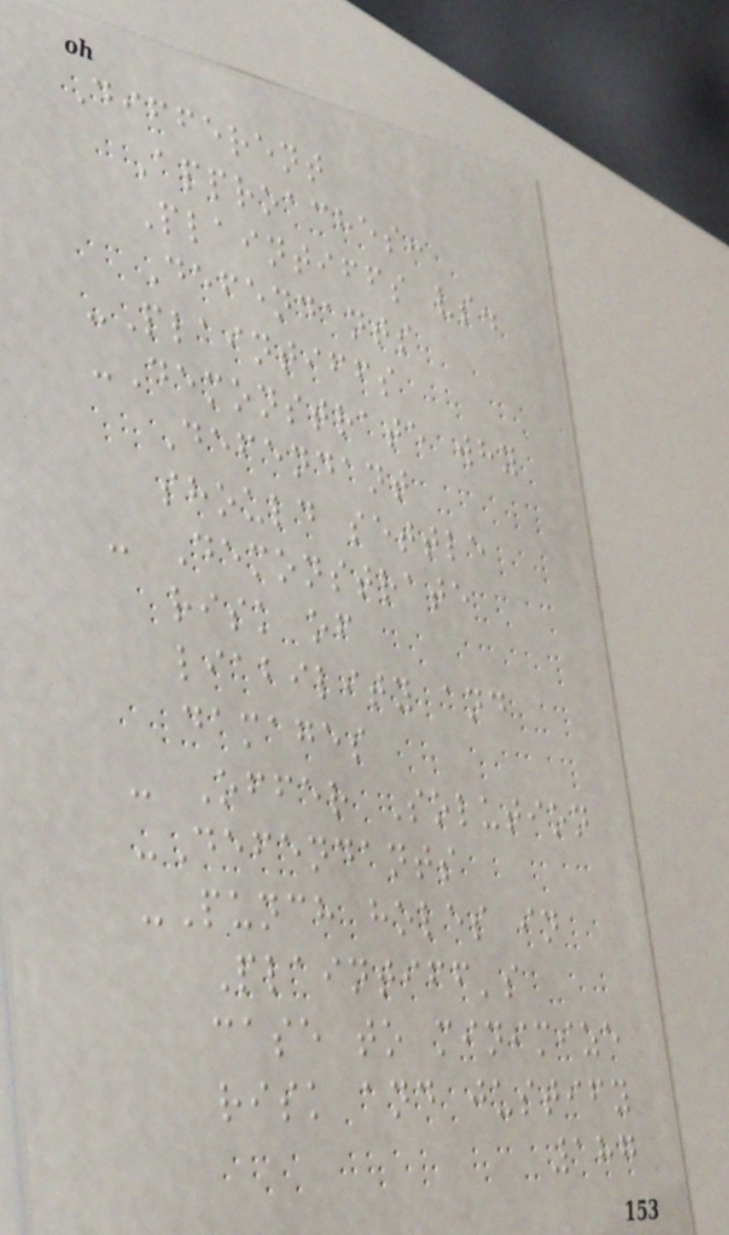Different
Approaches:
Plaintiffs vs.
Defendants
-Plaintiffs
-Demonstrate why
Defendant
should settle
- Demonstrate
risk of
liability and
damages
- Offer Solution
-Defendants
-Punch holes in
Plaintiff's
case to minimize
risk and justify
187
